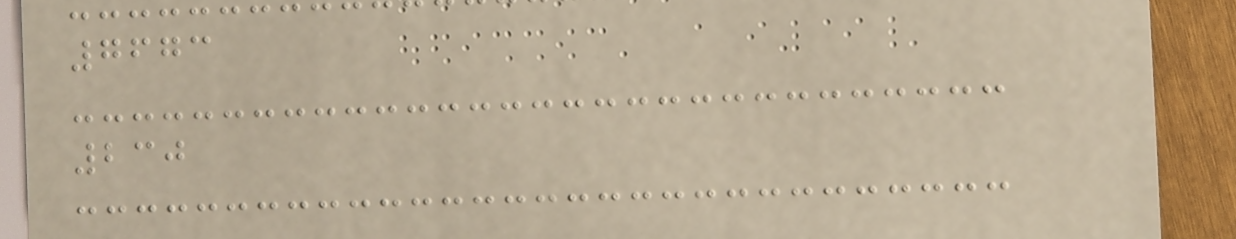7673
230
